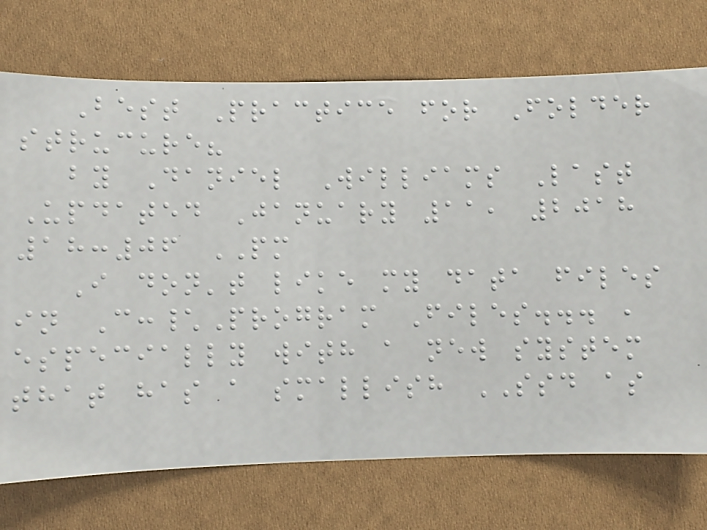Best Practice for Folder
strucure?
by Daniel Williams Last
Updated January 11, 2018
18:06 PM
I don't like my data files
in C:\Program Files... ,
especially with a new system
that has a smallish SSD as
